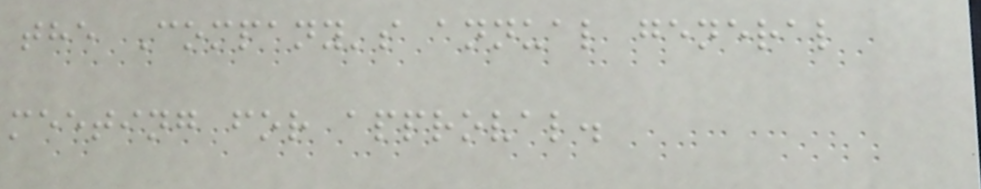the Company's annual general
meeting for approval.
